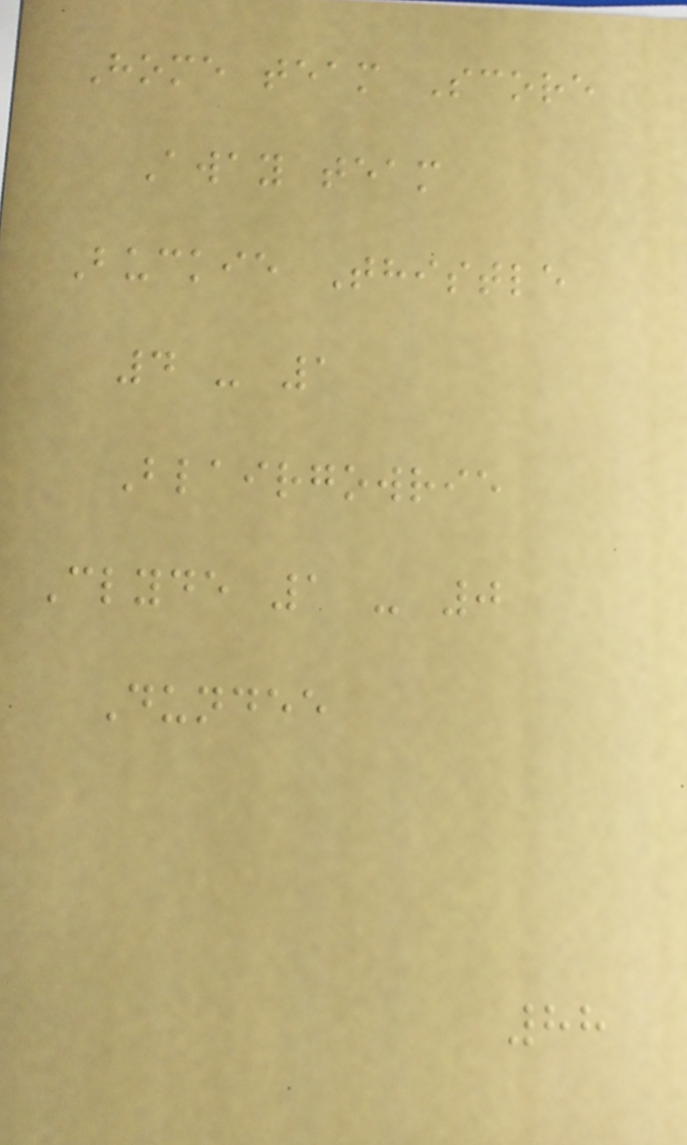Home team Score
Away team
Buckie Thistle
4 - 1
Blairgowrie
Clyde 1 - 0
Dundee
88
